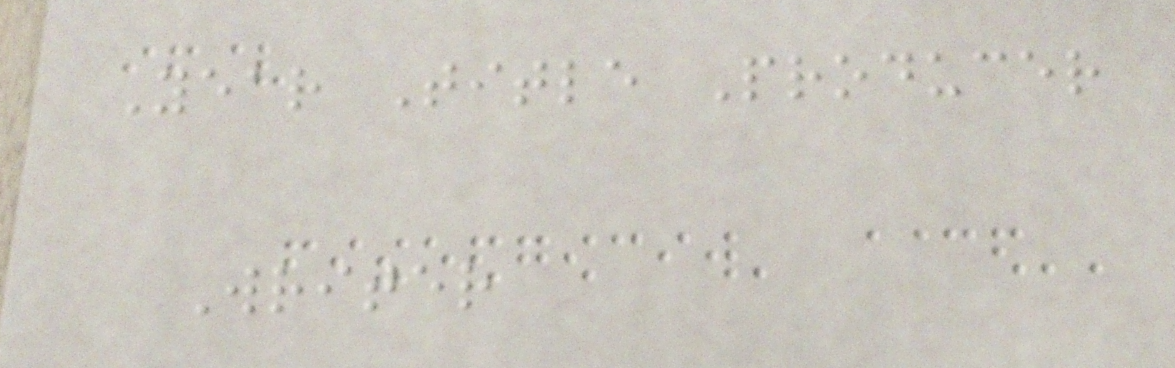Year Title Producer
Writer
